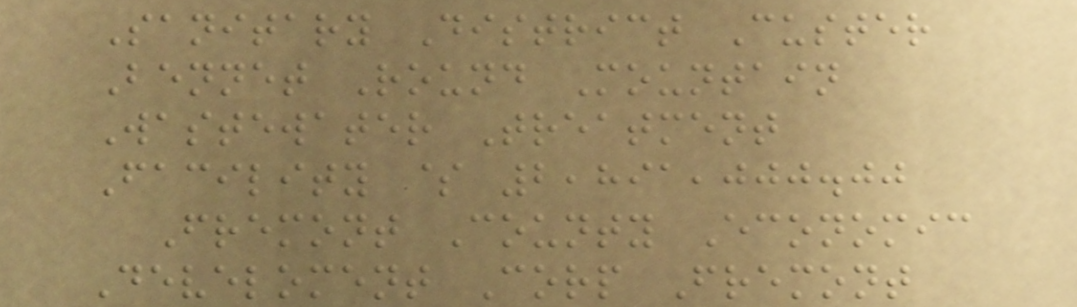Sanitary District Custer
Bennet Round Mountain
Wastewater Treatment
Facility $ 2,891,000.00
Fremont County Economic
Develoment Corp Fremont
